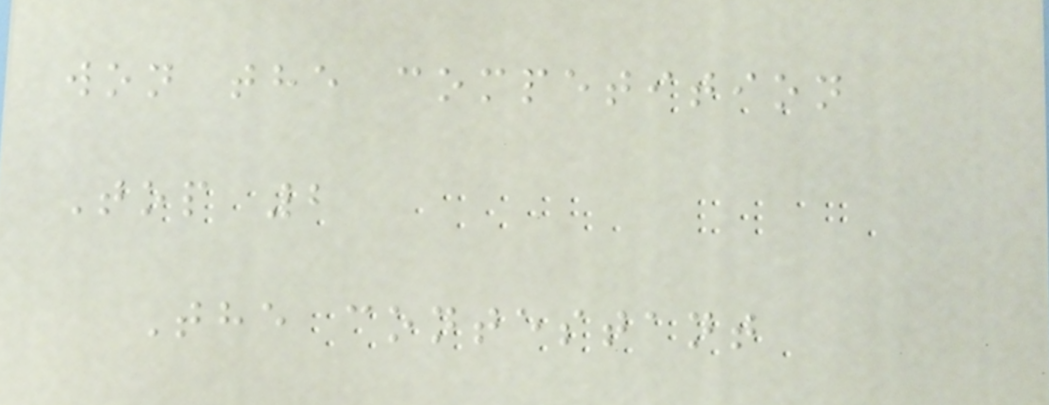won the competition
Top 2
The contestant
